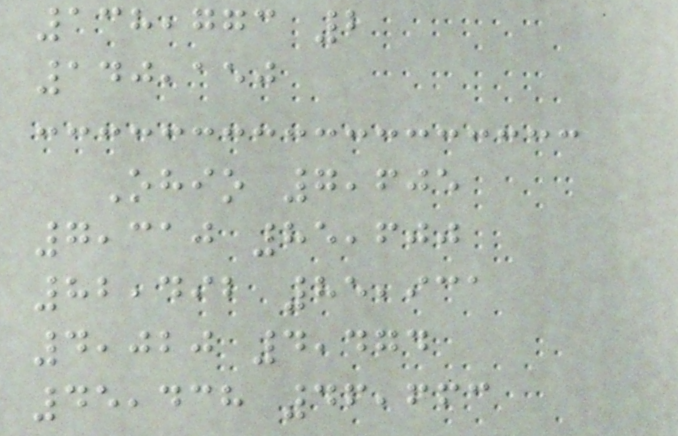138,773 2
140,150
Ohio 7,605
7,310 85,600
82,492 85,931
4,020 4,474
45,438 46,663
